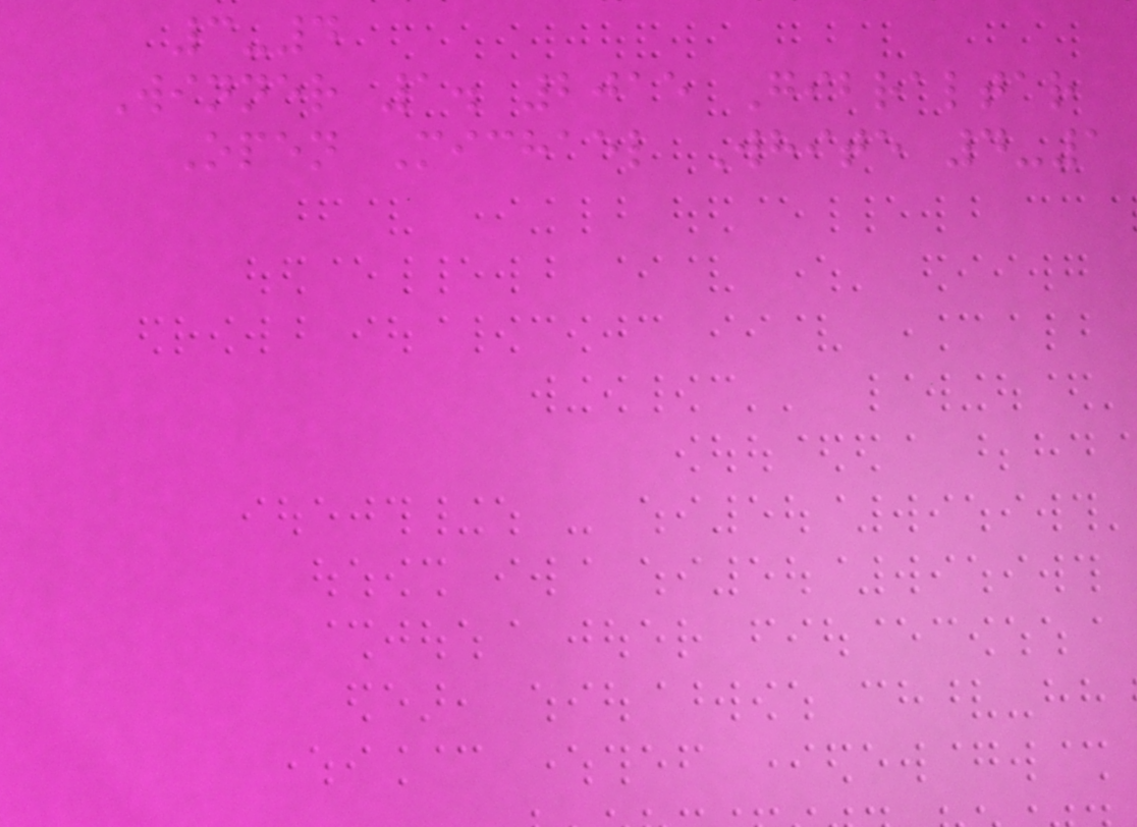3-4
Winner 1. 2015 Gibraltar
Open Michael White 4-1
